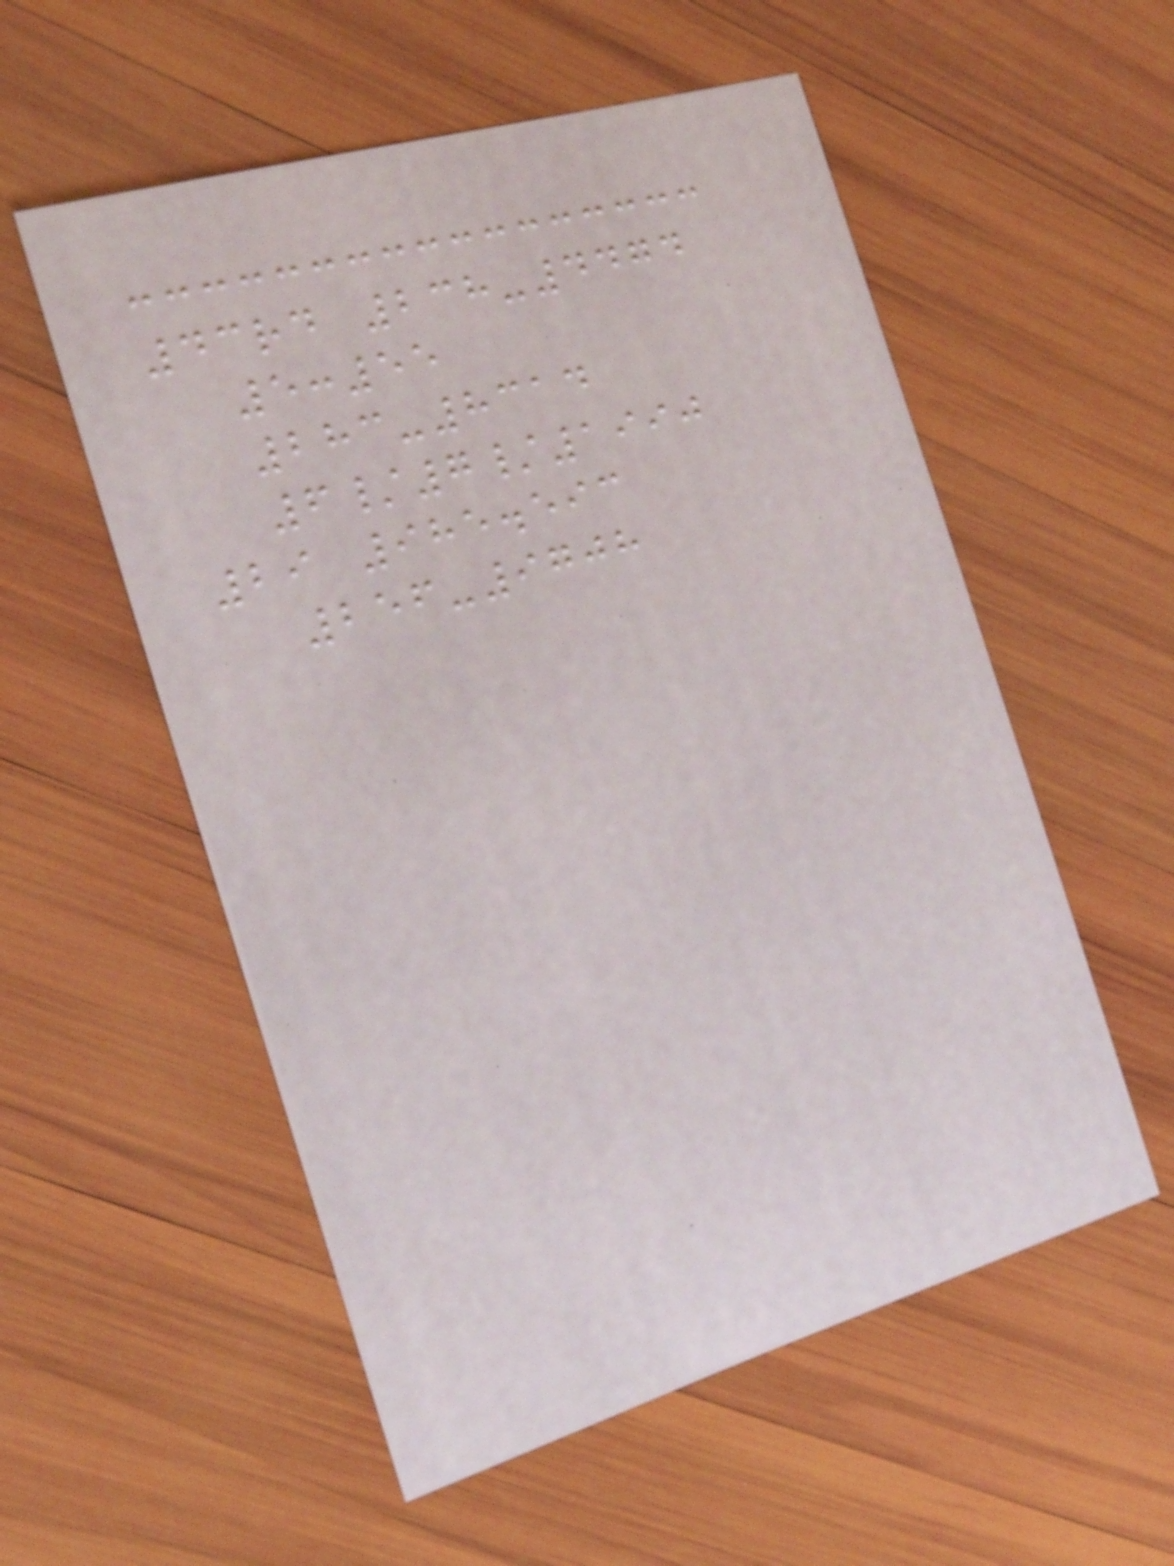43rd 238-4474
5:55
283-8314
6/7/1990
29 985.593
256-9708
